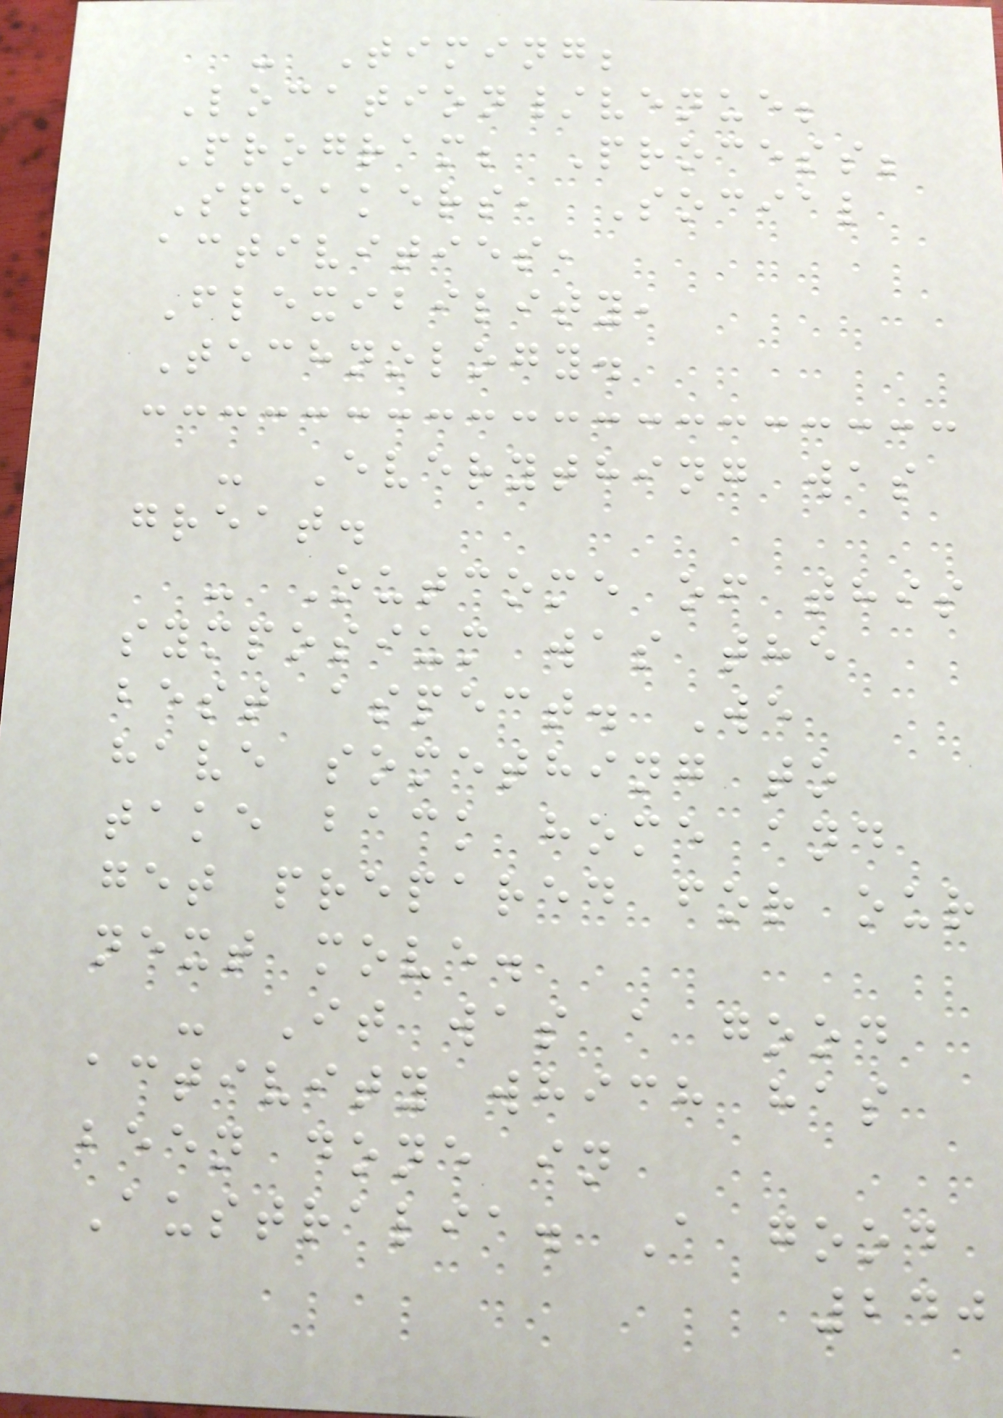- Timing;
Location/venue;
Program; Process;
Speakers, Social
activities,
Flexibility,
Technology.
- Everything was
great.
- Outcome of this
symposium was the
best aspect. We
have something to
take back home and
get prepared for our
next move.
- It was a good
activity which has
been done in
Australia. A good
240
